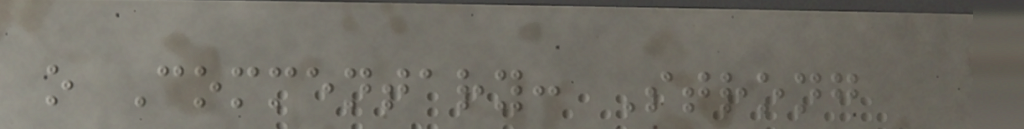o Commentary: Strong
